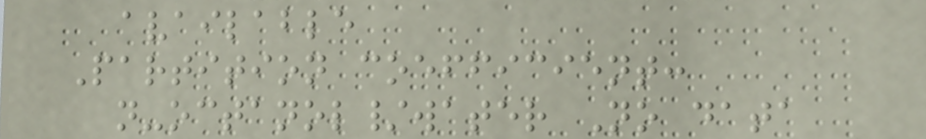available
Partition coefficient:
n-octanol/water No data
